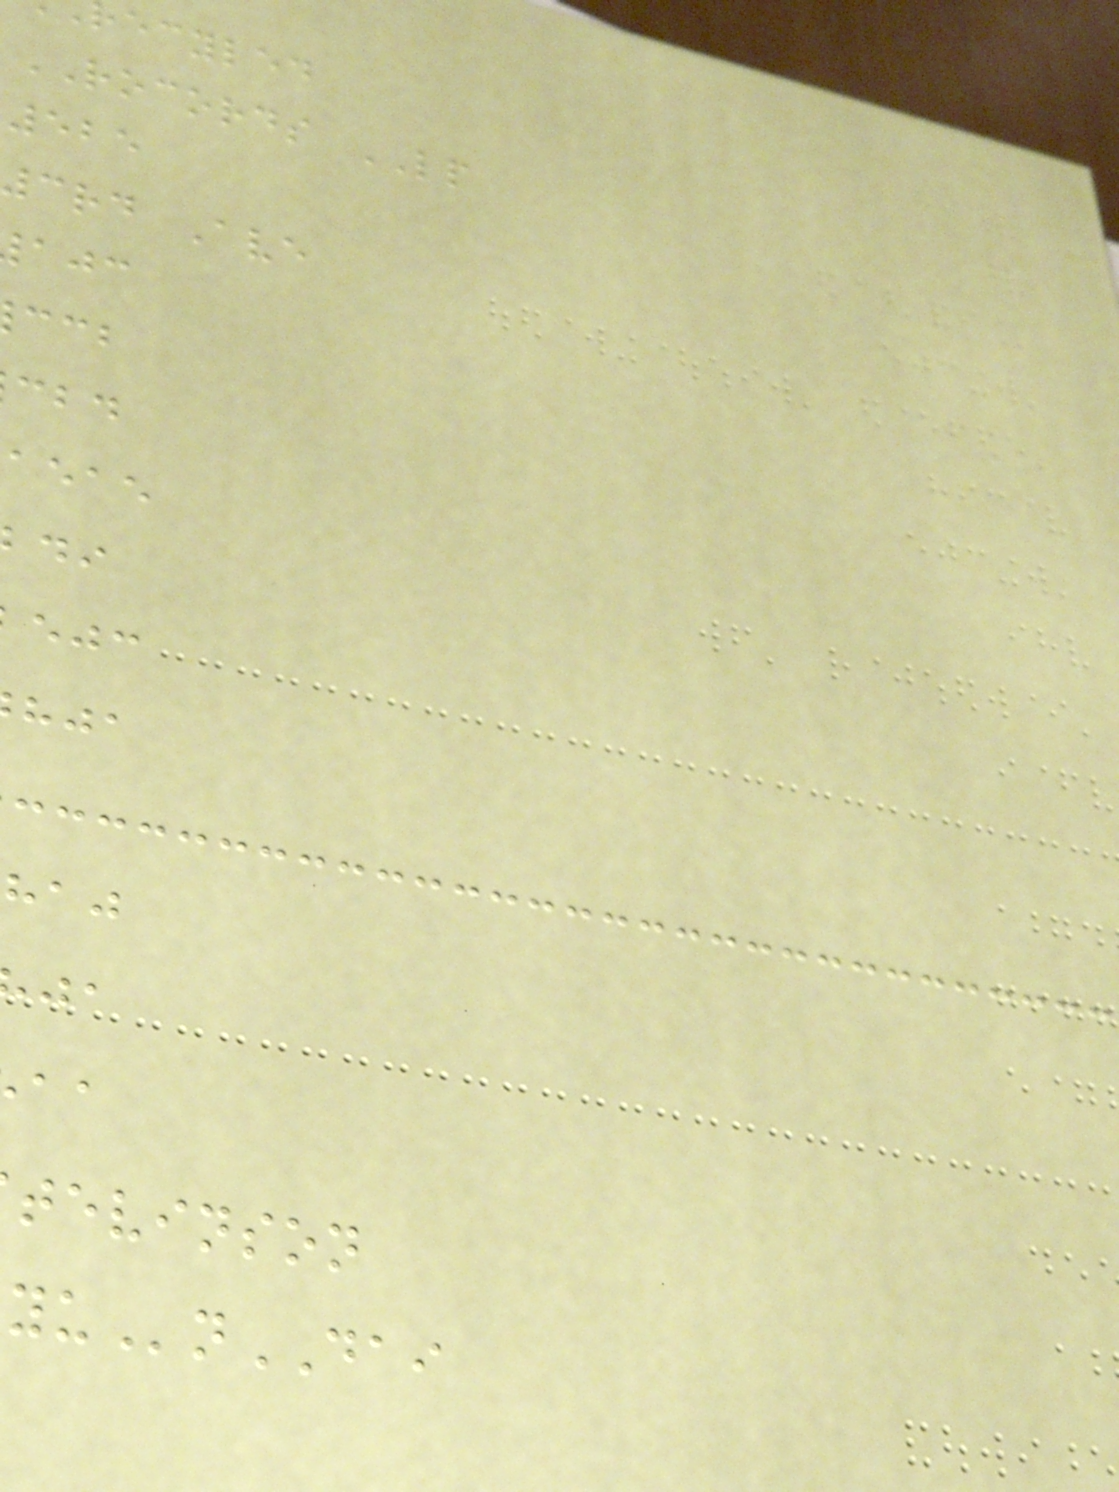ecyled
ROCORDS LP
525
crd Ave
aeae
tevinson
nDAI
